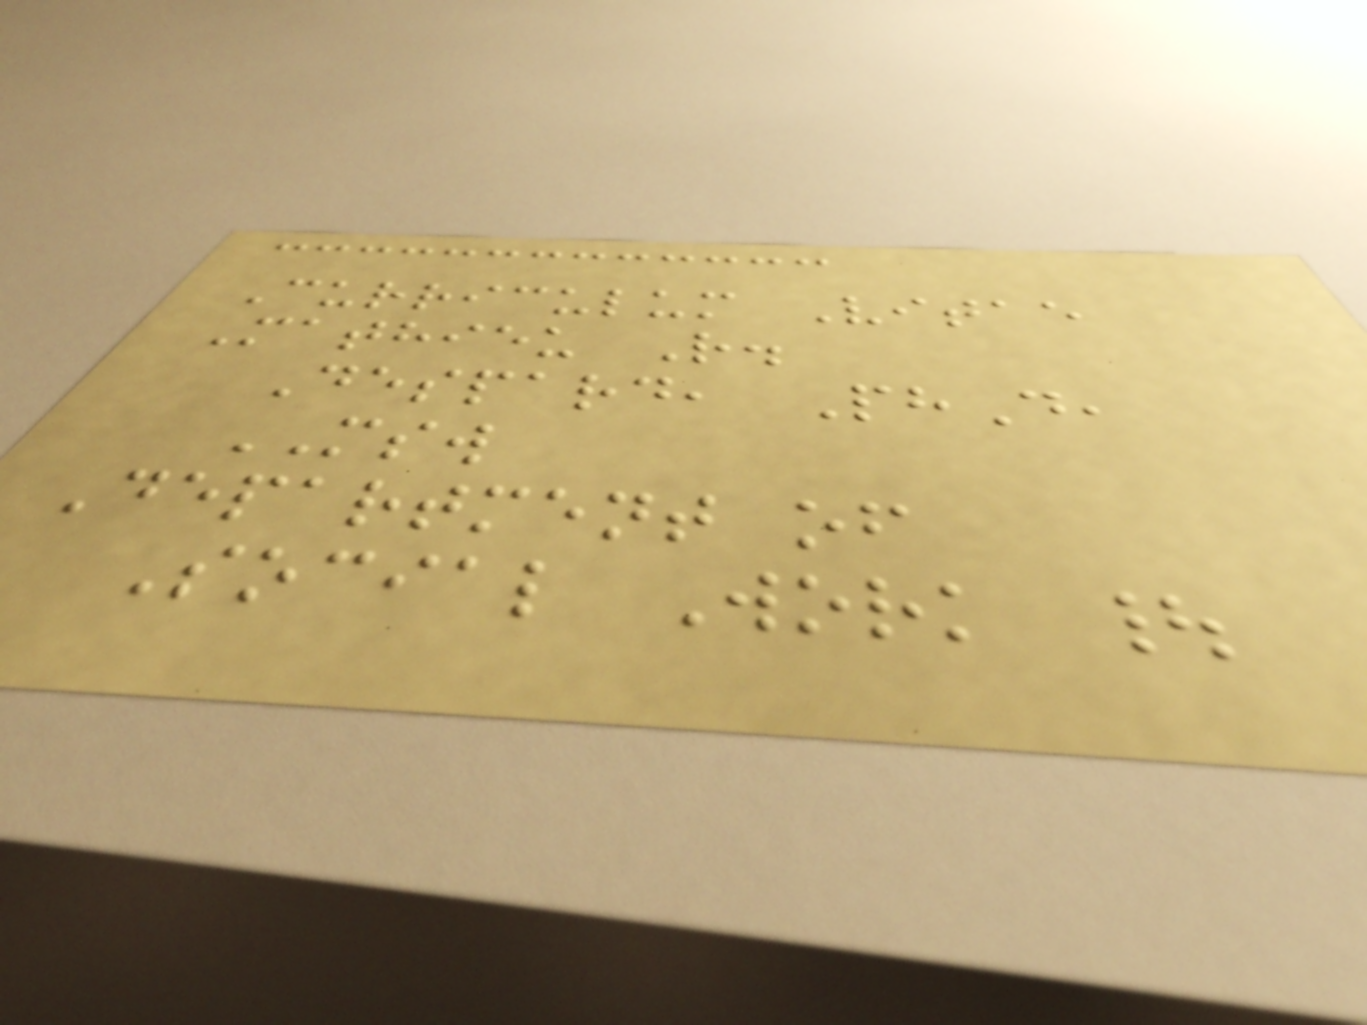Curriculum Vitae
Mathieu R.
Despard, PhD,
MSW
Department of
Social Work |
